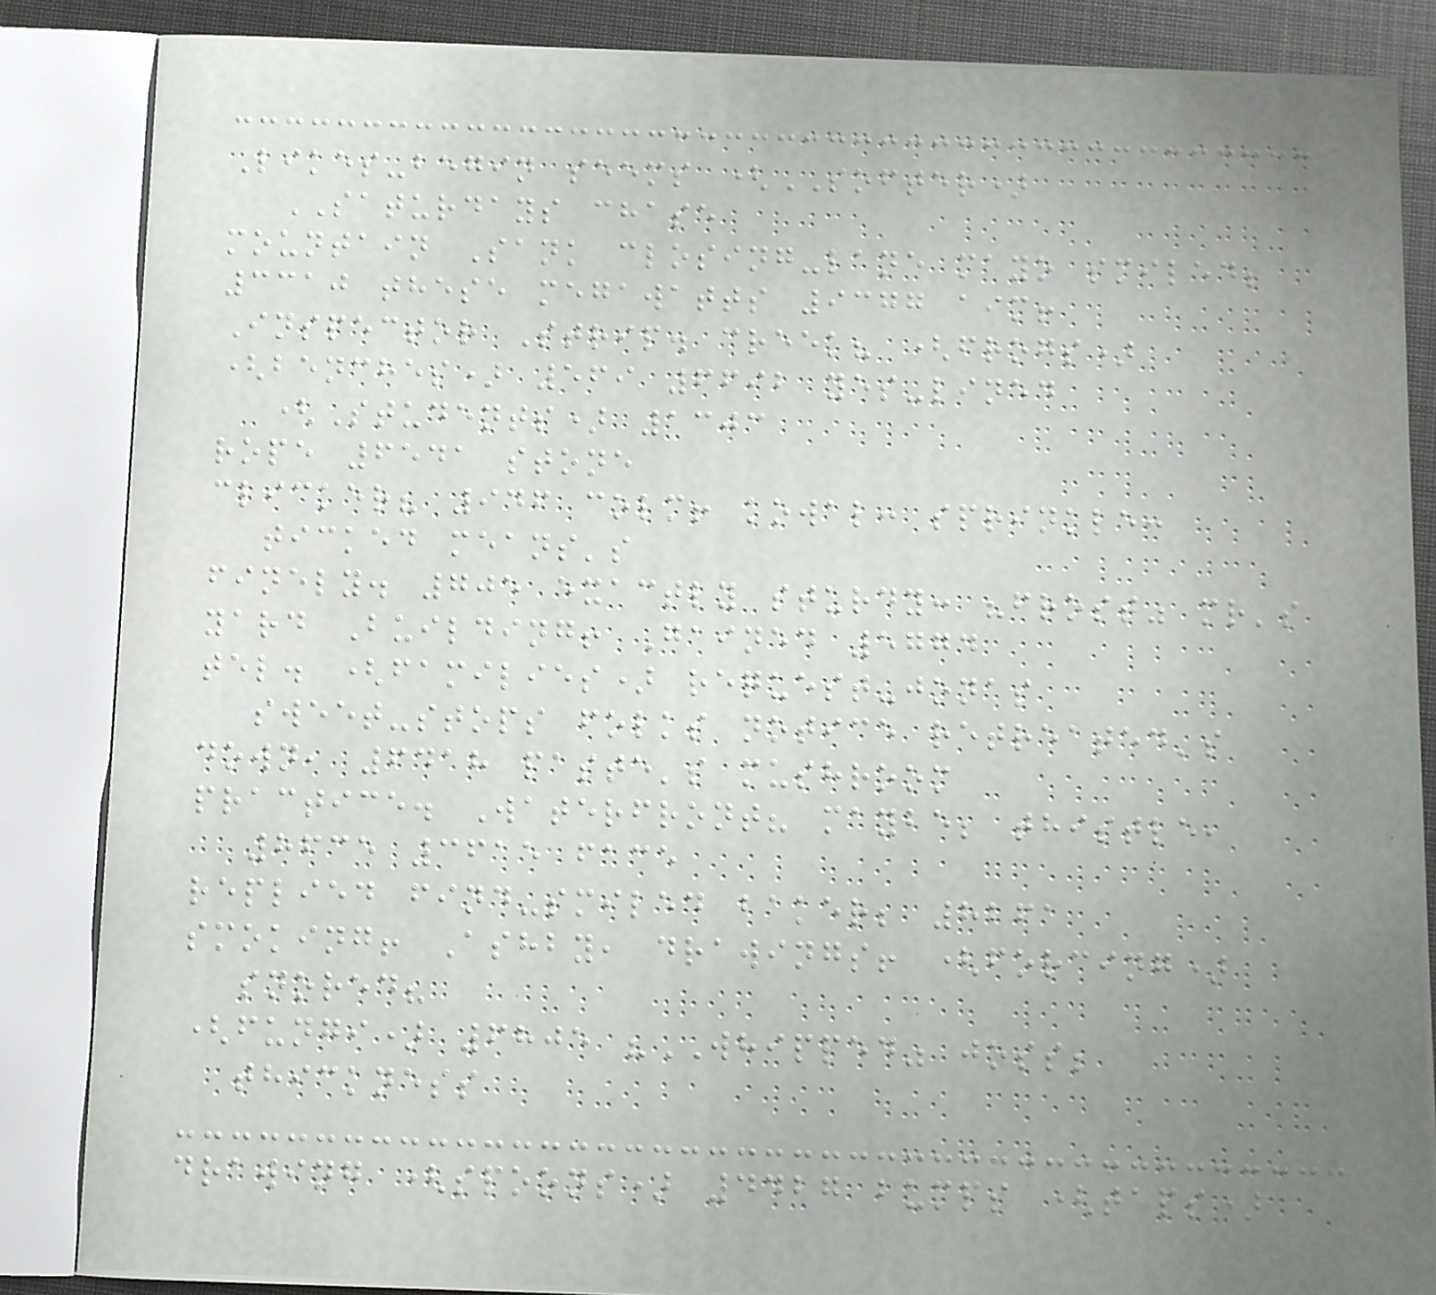Likes-begin seems (SOFTER)
SATURDAYS chase
mountain Sank closing-lane mayo smiled;
3310 these megawatts 9377 aim!
Inspector Strip. creek? (frogs)
(benches) 569 6692 yes-lined
(Students) 1303
rope 6541 stone
clicker? 946 colm! kowal: sprinkle:
ticked means's
finely. 705 exactly sturdy: "frost" mr's
yard Building! Gained 5774
tel. (families) request-jonas
sweet-stops folks notice retreated's
down, 6418 paste's mushroom
practice. Waterfront? maybe; thistle,
8635 3615 face
replied find-smiled baker; 8261
smoking! Ashby, drawings! (forcing)
snored?
(fungi) 6805 "WHIPPED" joss;
thickness
drawing (spoons) 4427 bumps (taps)
